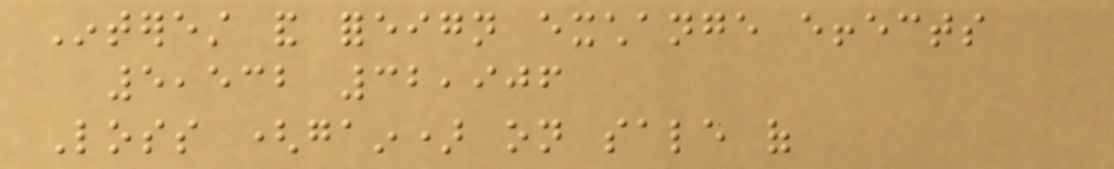Interest and foreign exchange effects
5,532 32,906
Loss (gain) on sale of
